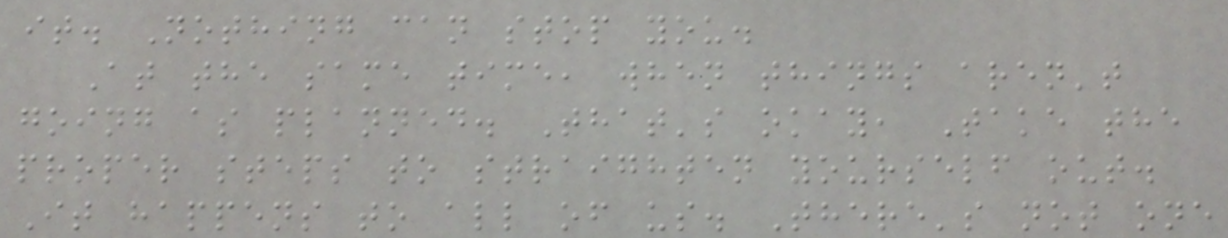it. Nothing can stop you.
At the same time, when things aren't
going as planned. That's okay, Take the
proper steps to straighten yourself out.
It happens to all of us. There's not one
